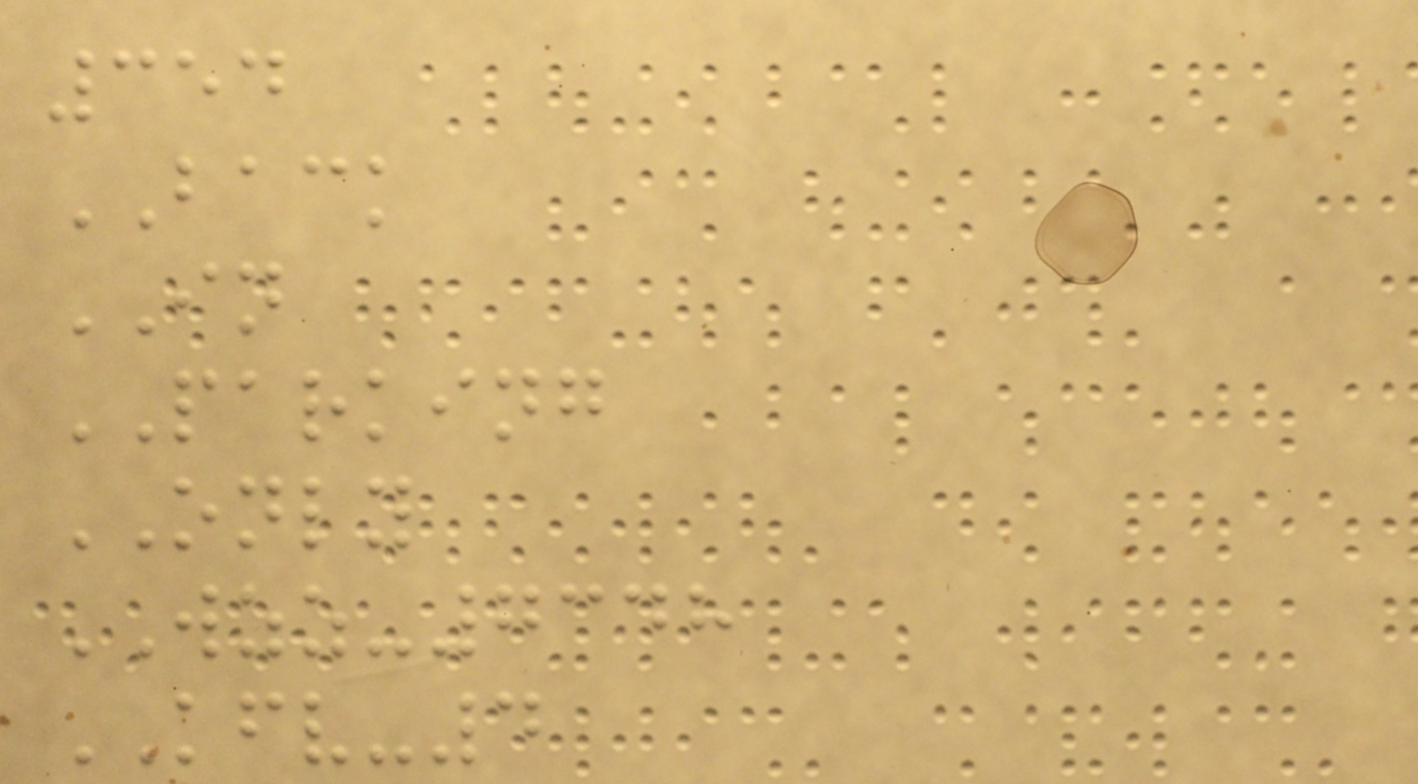354
BACK
IN
PARKING
ONLY
WZZ-7348
KFV-4
